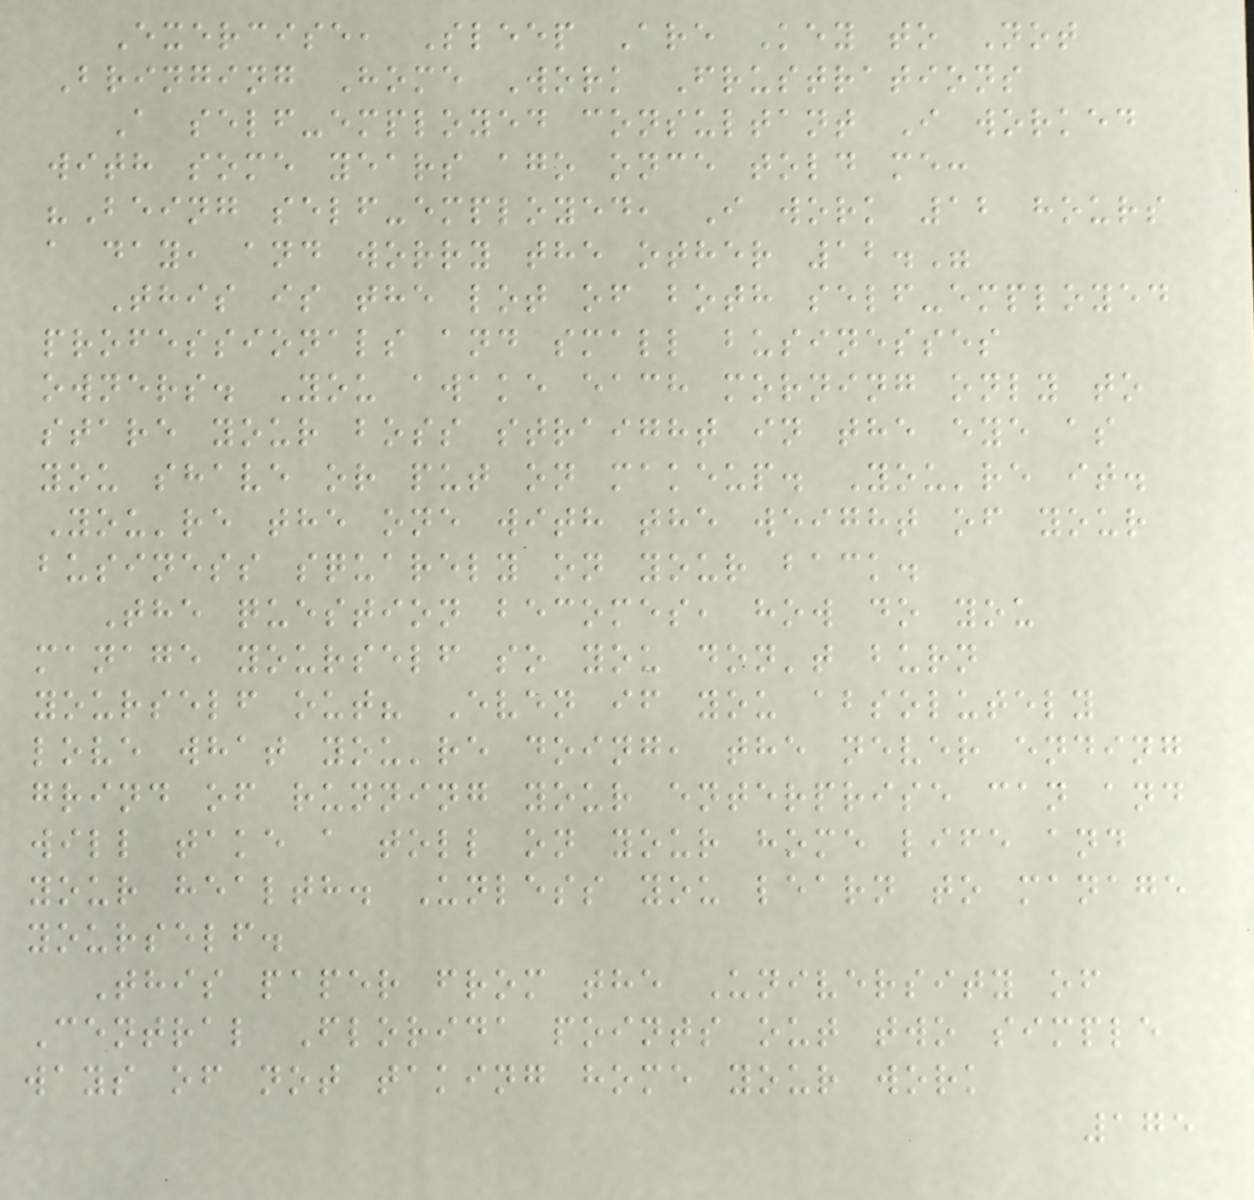Exercise, Sleep Are Key to Not
Bringing Home Work Frustrations
A self-employed consultant I worked
with some years ago once told me:
"Being self-employed, I work 12 hours
a day, and worry the other 12."
This is the lot of both self-employed
professionals and small businesses
owners. You awake each morning only to
stare your boss straight in the eye as
you shave or put on makeup. You're it.
You're the one with the weight of your
business squarely on your back.
The question becomes, how do you
manage yourself so you don't burn
yourself out? Even if you absolutely
love what you're doing, the never ending
grind of running your enterprise can and
will take a toll on your home life and
your health. Unless you learn to manage
yourself.
This paper from the University of
Central Florida points out two simple
ways of not taking home your work
175
